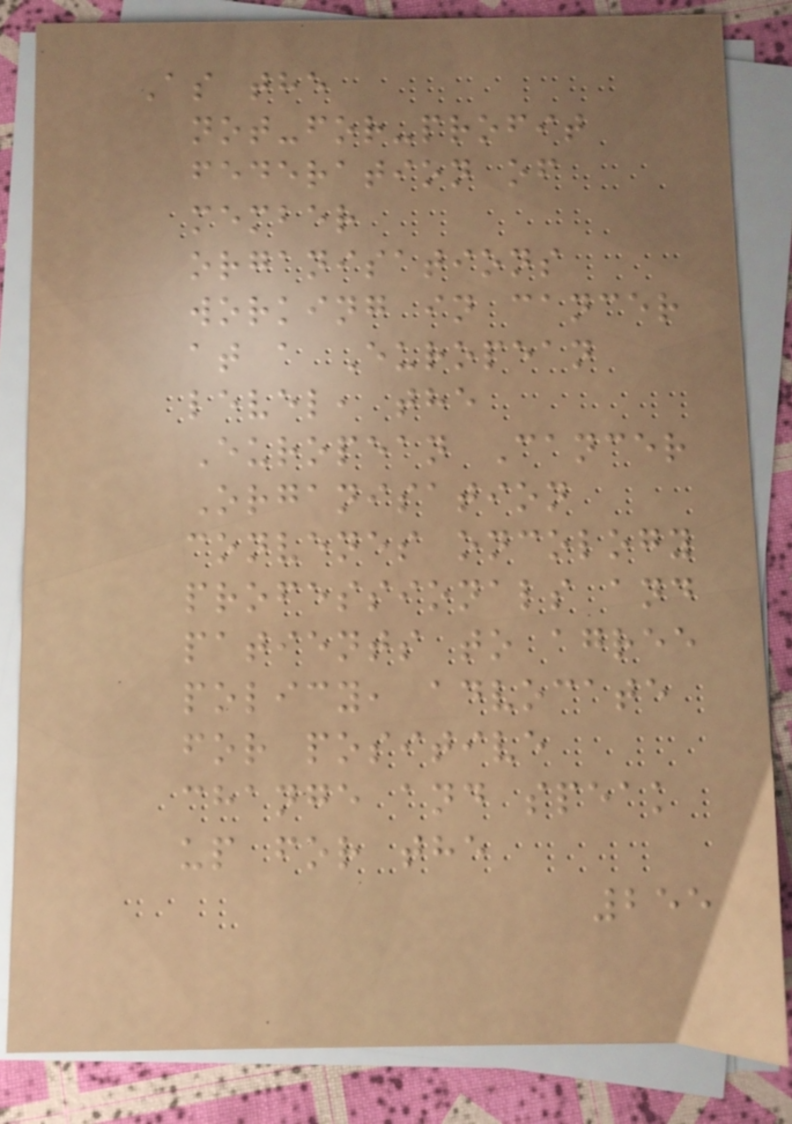As the
not-for-profit
federation of
member
organisations
working in cancer
at a European
level, the
European Cancer
Organisation
convenes oncology
professionals and
patients to agree
policy, advocate
for positive
change and speak
up for the
255
